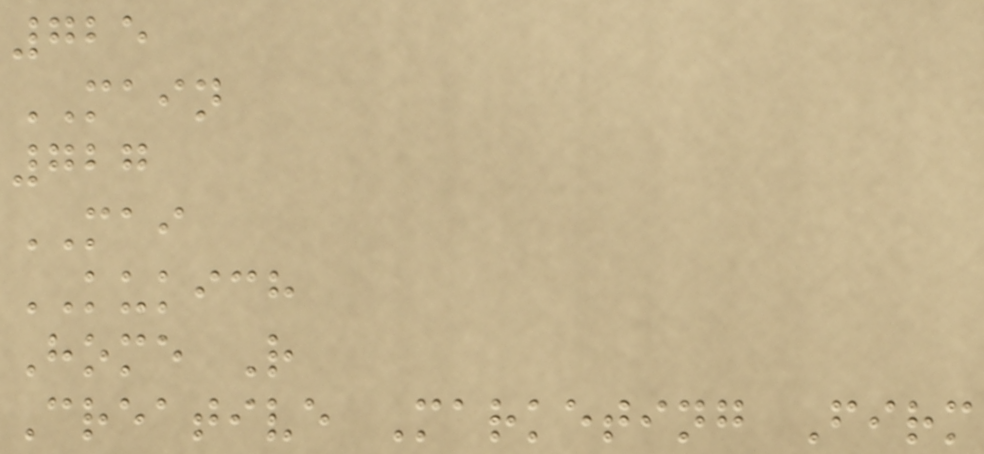725
MAIN
727
MAI
KUKICH
Home R
Creative Marketing Firm
